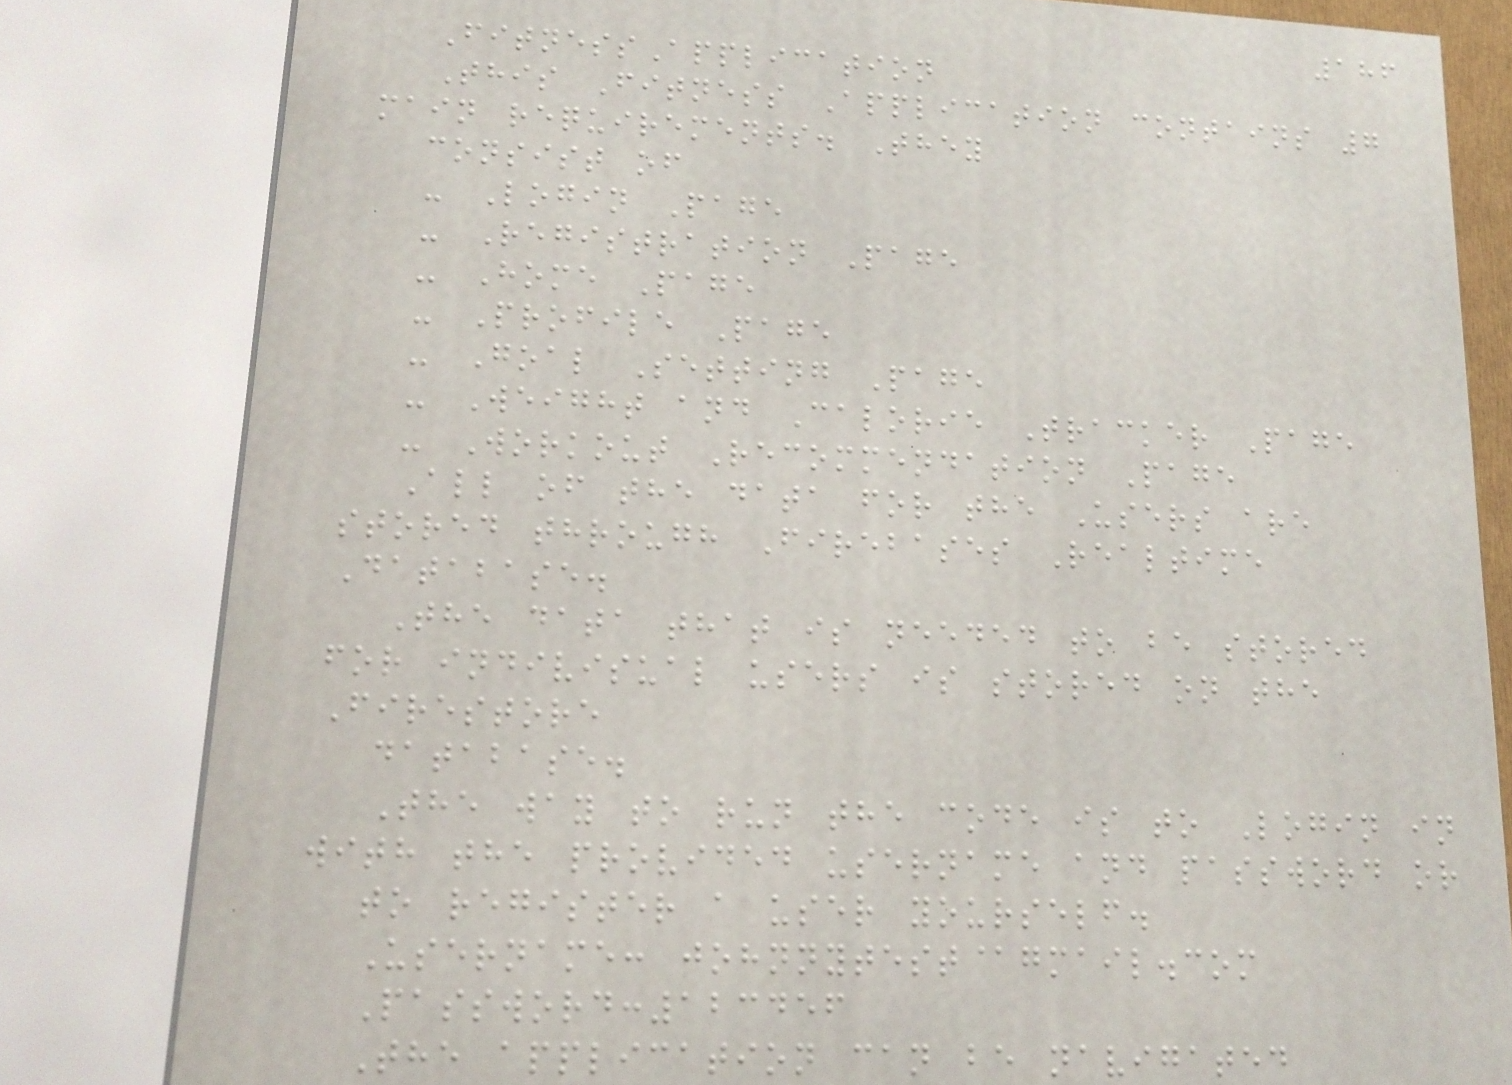186
FitnessApplication
This Fitness Application contains 7
main requirements. They
consist of
- Login Page
- Registration Page
- Home Page
- Profile Page
- Goal Setting Page
- Weight and Calorie Tracker Page
- Workout Recommendation Page
All of the data for the Users are
stored through Firebases Realtime
Database.
The data that is needed to be stored
for indivisual users is stored on the
Firestore
database.
The way to run the code is to Login in
with the provided username and password or
to register a user yourself.
Username: johnnytest@gmail.com
Password:123456
The application can be navigated
